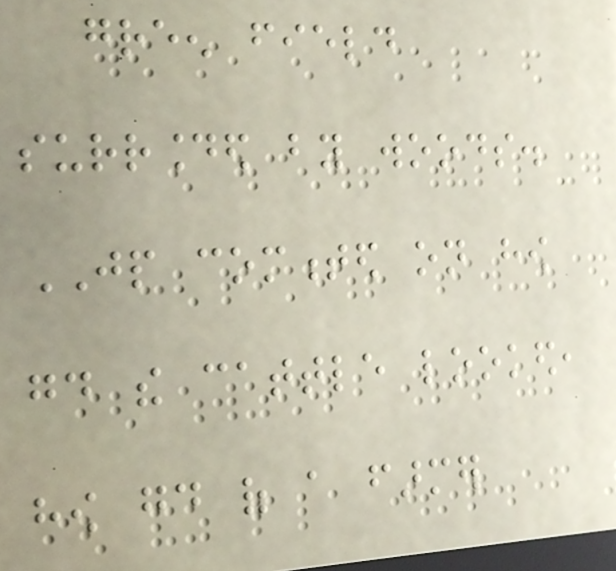green field
surrounded by woods.
JP commented on how
good the cattle looked,
how good of a farmer
